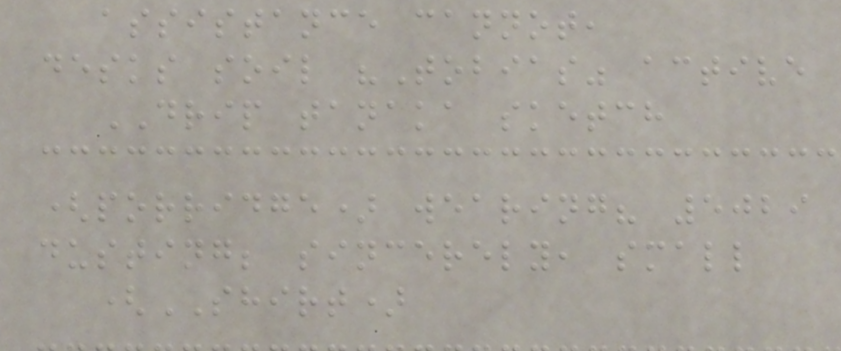assistance cannot,
desks soil "Tobias" active
DRIP tanaka sketch
(porridge) wearing? 5029
dusting; sincerely, small
(SHIRT)
